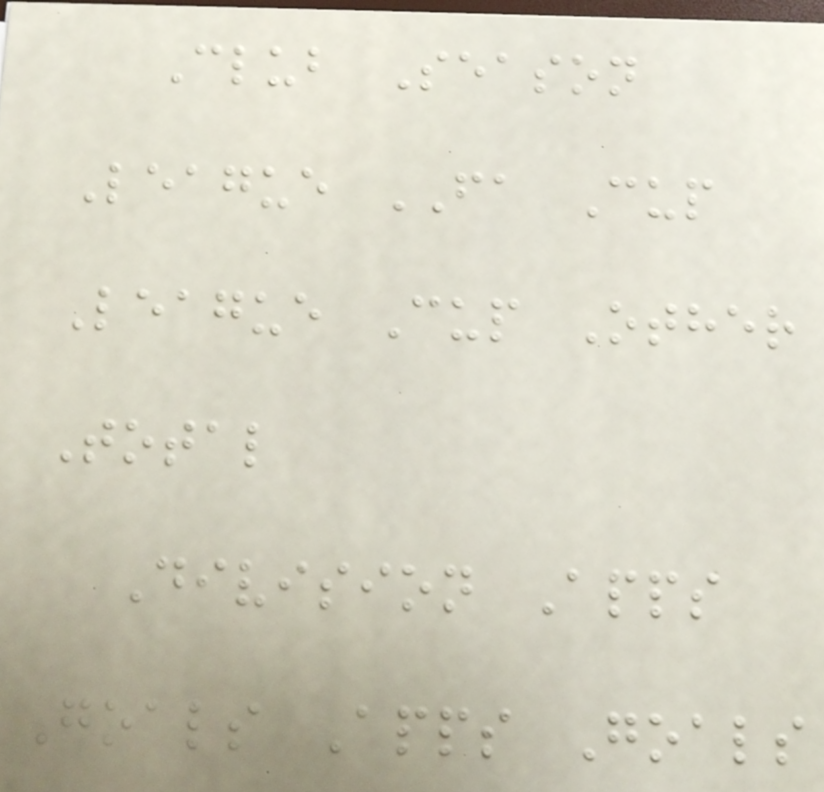Club Season
League FA Cup
League Cup Other
Total
Division Apps
Goals Apps Goals
